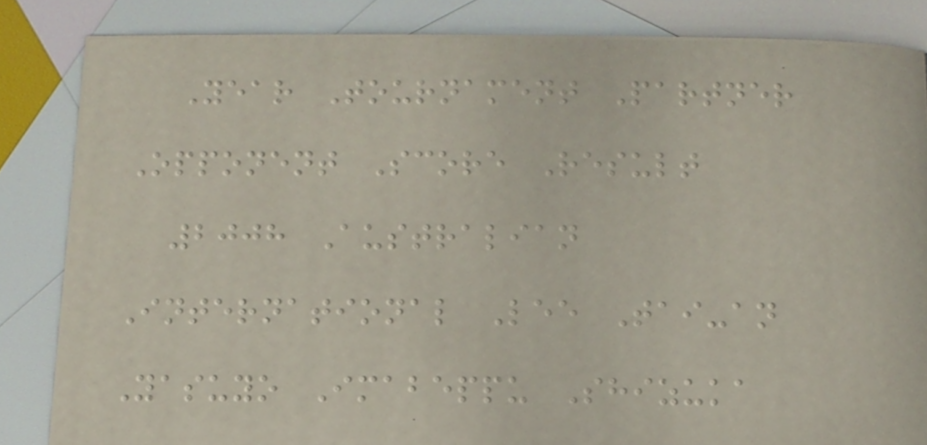Year Tournament Partner
Opponent Score Result
2008 Australian
International Lee Tai-an
Yasuyo Imabeppu Shizuka
